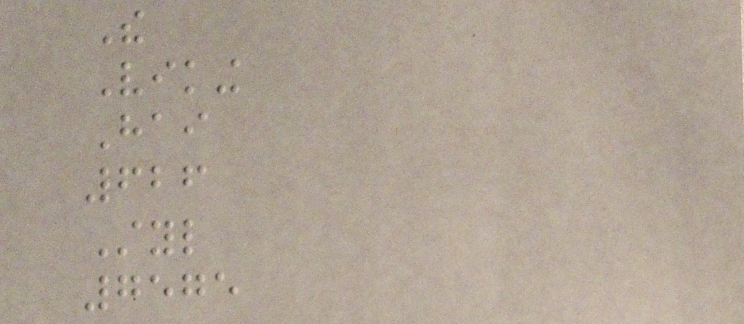The
Viking
Hai
626
Styl
7575
